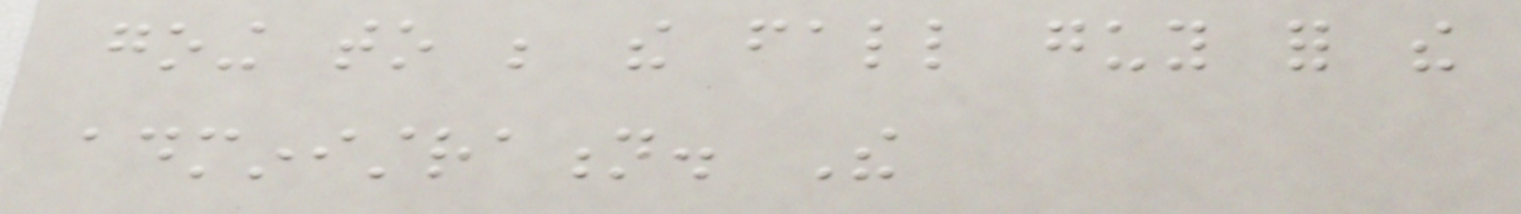going to be the fall guy for the
administration. The
